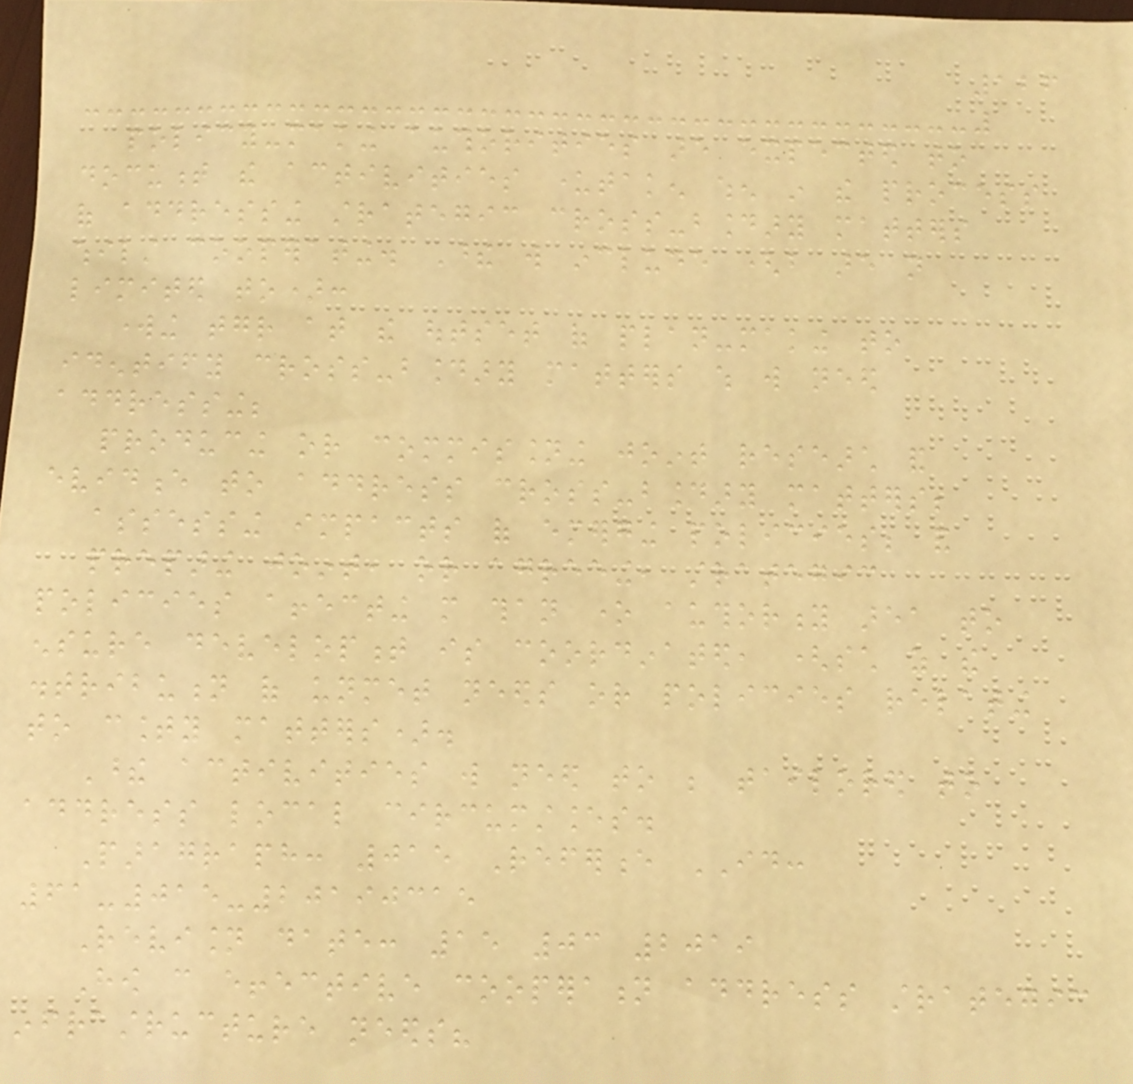126
policy-making authorities are expected to
document the activities undertaken when in the process
of addressing strategic cross-boundary matters
whilst cooperating. These will include (but are not
limited to):
working together at the outset of plan-making to
identify cross-boundary matters which will need
addressing;
producing or commissioning joint research and
evidence to address cross-boundary matters;
assessing impacts of emerging policies; and
preparing joint, or agreeing, strategic
policies affecting more than one authority area to
ensure development is coordinated, (such as the
distribution of unmet needs or policies relating
to county matters).
These activities will need to be tailored to
address local circumstances.
Paragraph: 015 Reference ID:
61-015-20190315
Revision date: 15 03 2019
How can effective cooperation address strategic
infrastructure needs?
